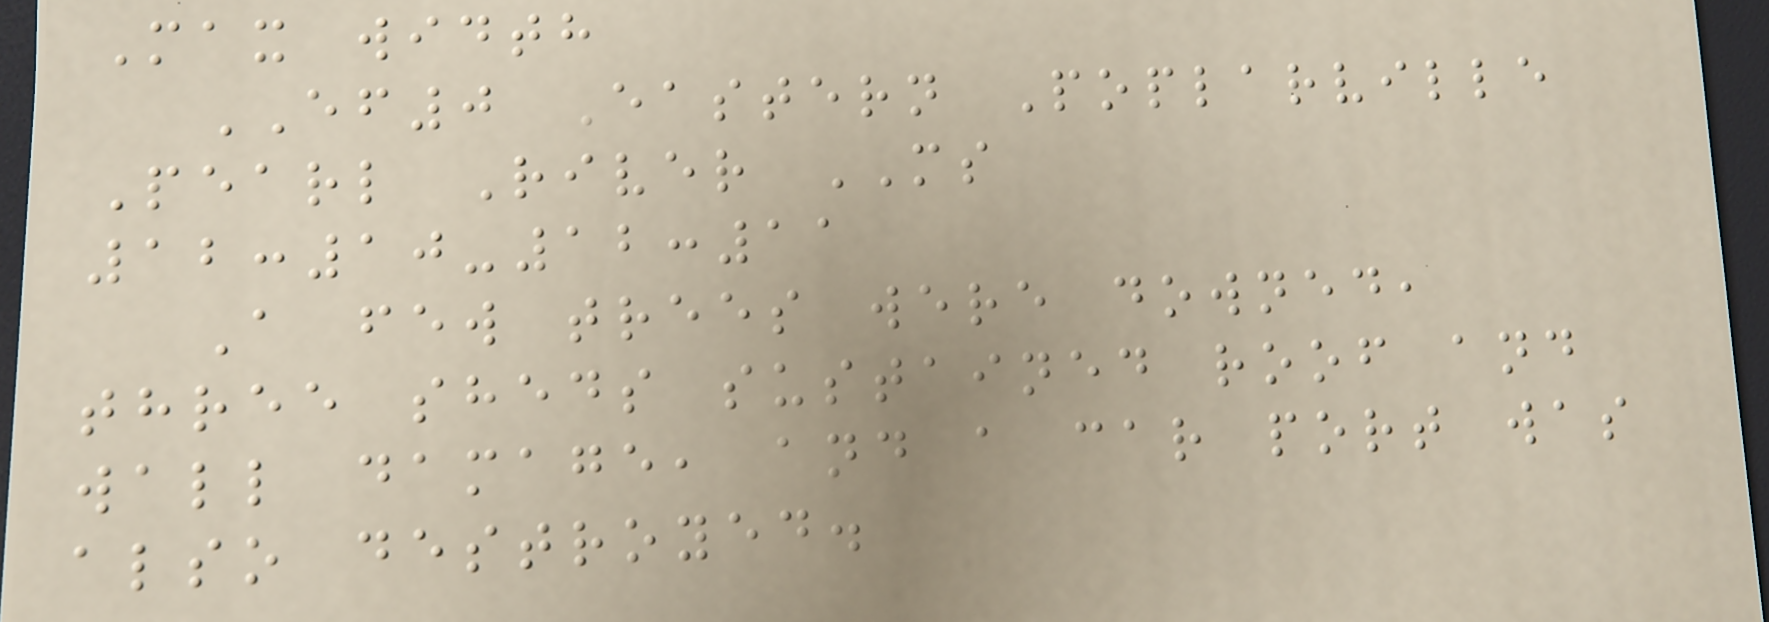Max width
EF0 Eastern Poplarville
Pearl River MS
12:10-12:11
A few trees were downed,
three sheds sustained roof and
wall damage, and a car port was
also destroyed.
